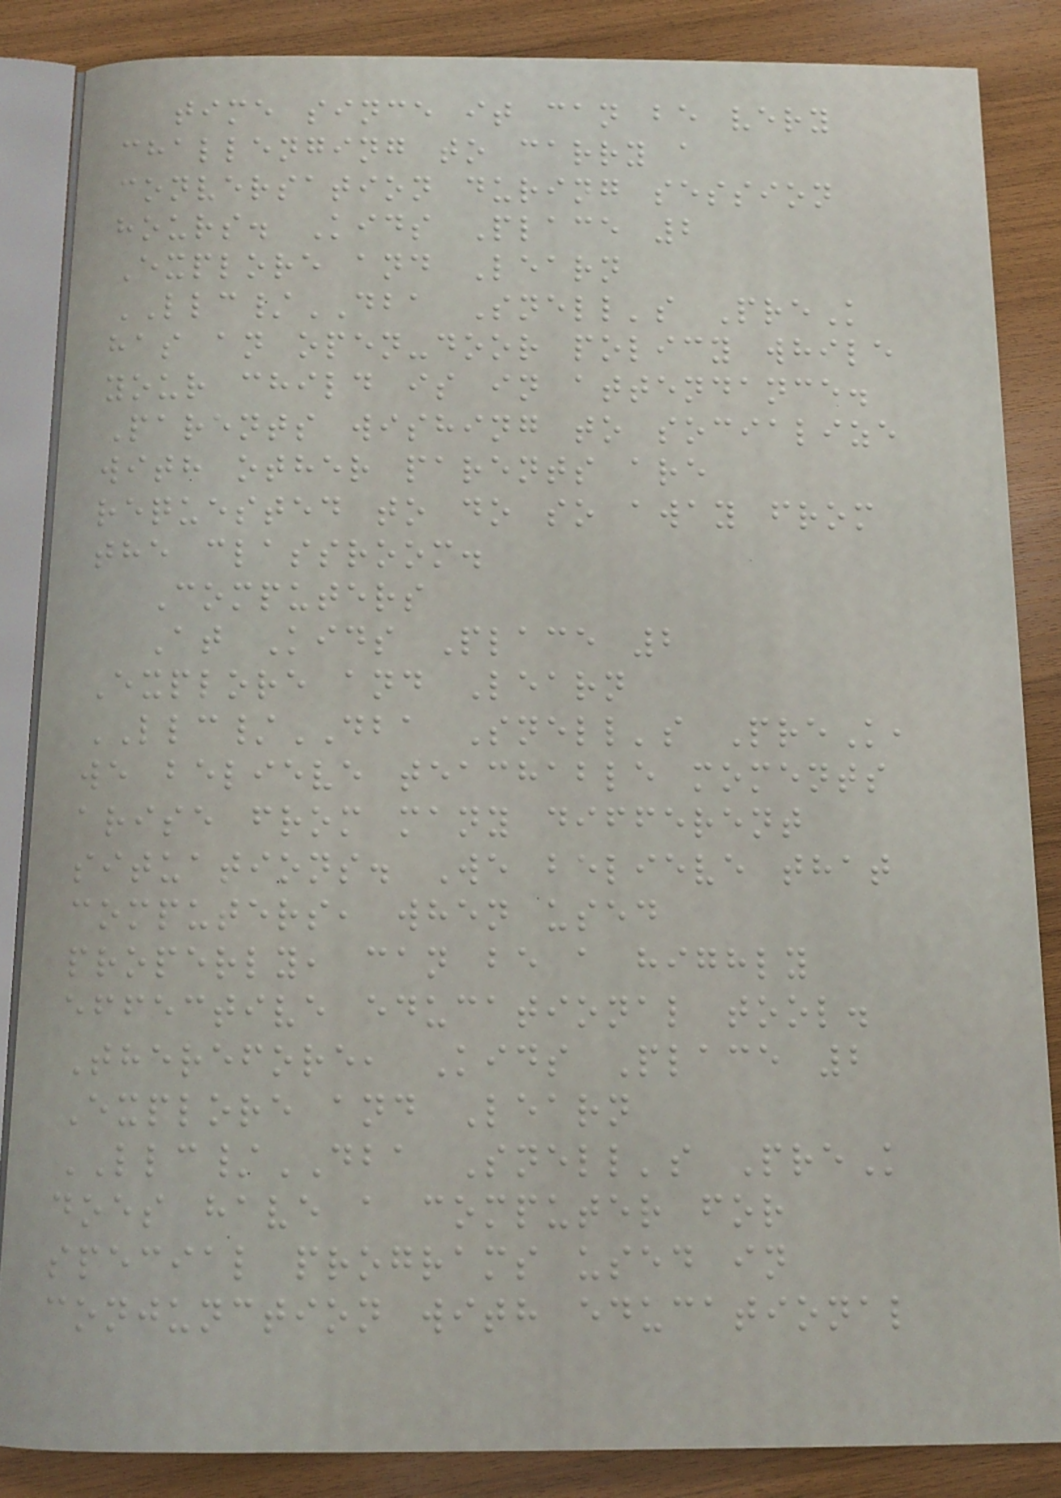time since it can be very
challenging to carry a
conversation during session
hours. Kids Place 2
Explore and Learn
LLC/DBA Snell's PreK
has an open-door policy while
your child is in attendance.
Parents wishing to socialize
with other parents are
requested to do so away from
the classroom.
Computers
At Kids Place 2
Explore and Learn
LLC/DBA Snell's PreK,
we believe teachable moments
arise from many different
situations. We believe that
computers, when used
properly, can be a highly
effective educational tool.
Therefore, Kids Place 2
Explore and Learn
LLC/DBA Snell's PreK
does have a computer for
special programs used in
conjunction with educational
